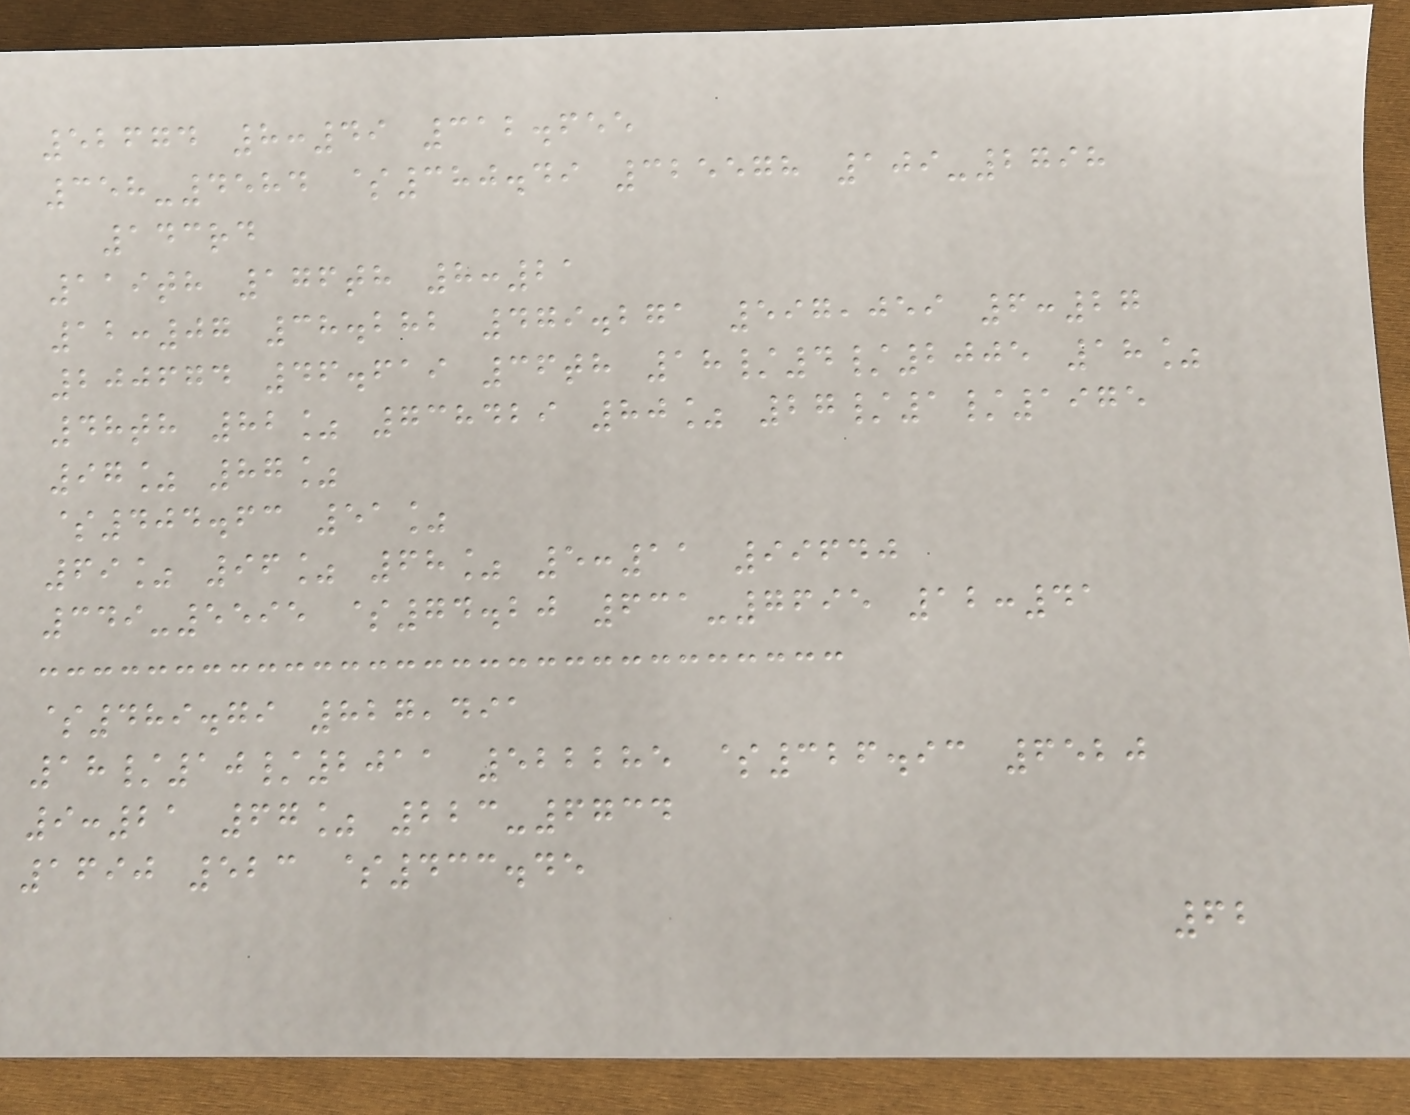52674 8:49 312.655
358-4584 $380.49 325578 109-2798
143rd
119th 176th 8:21
12:07 38.282 479.271 597,059 6:27
200674 46.619 36th 18/4/2005 18%
48th 82% 738429 80% 27/1/1975
97% 87%
$404.63 51%
69% 96% 68% 5:11 99640
349-5595 $74.20 631-7695 12:41
$489.79 827,491
18/10/2011 522285 $326.93 6520
9:21 67% 223-6734
1690 523 $433.45
62
